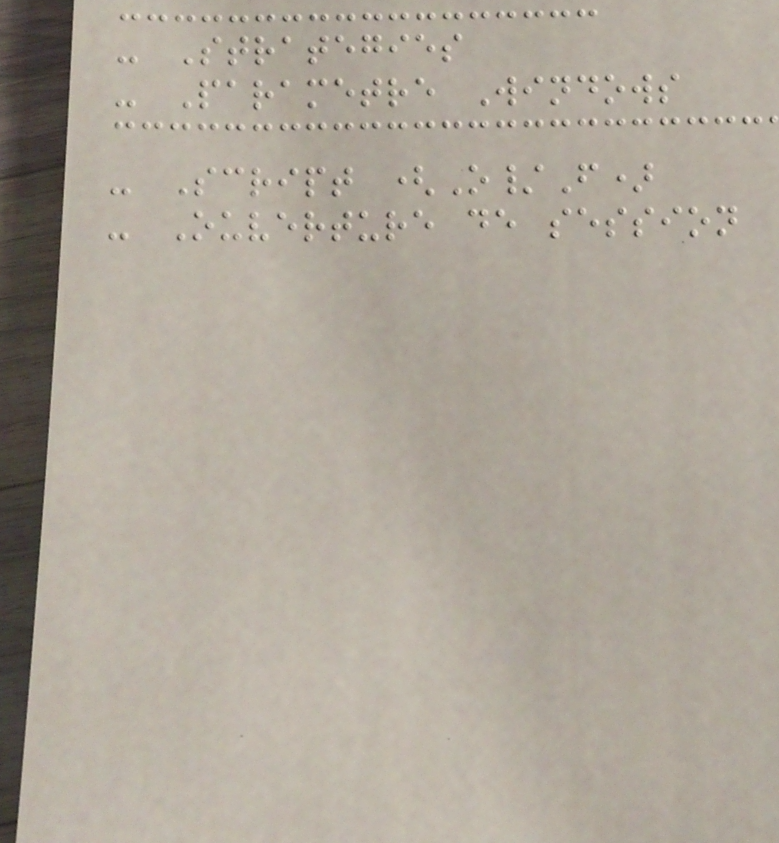- Strategies
- Parametre Windows
- Script (O/F)
- Ouverture de session
